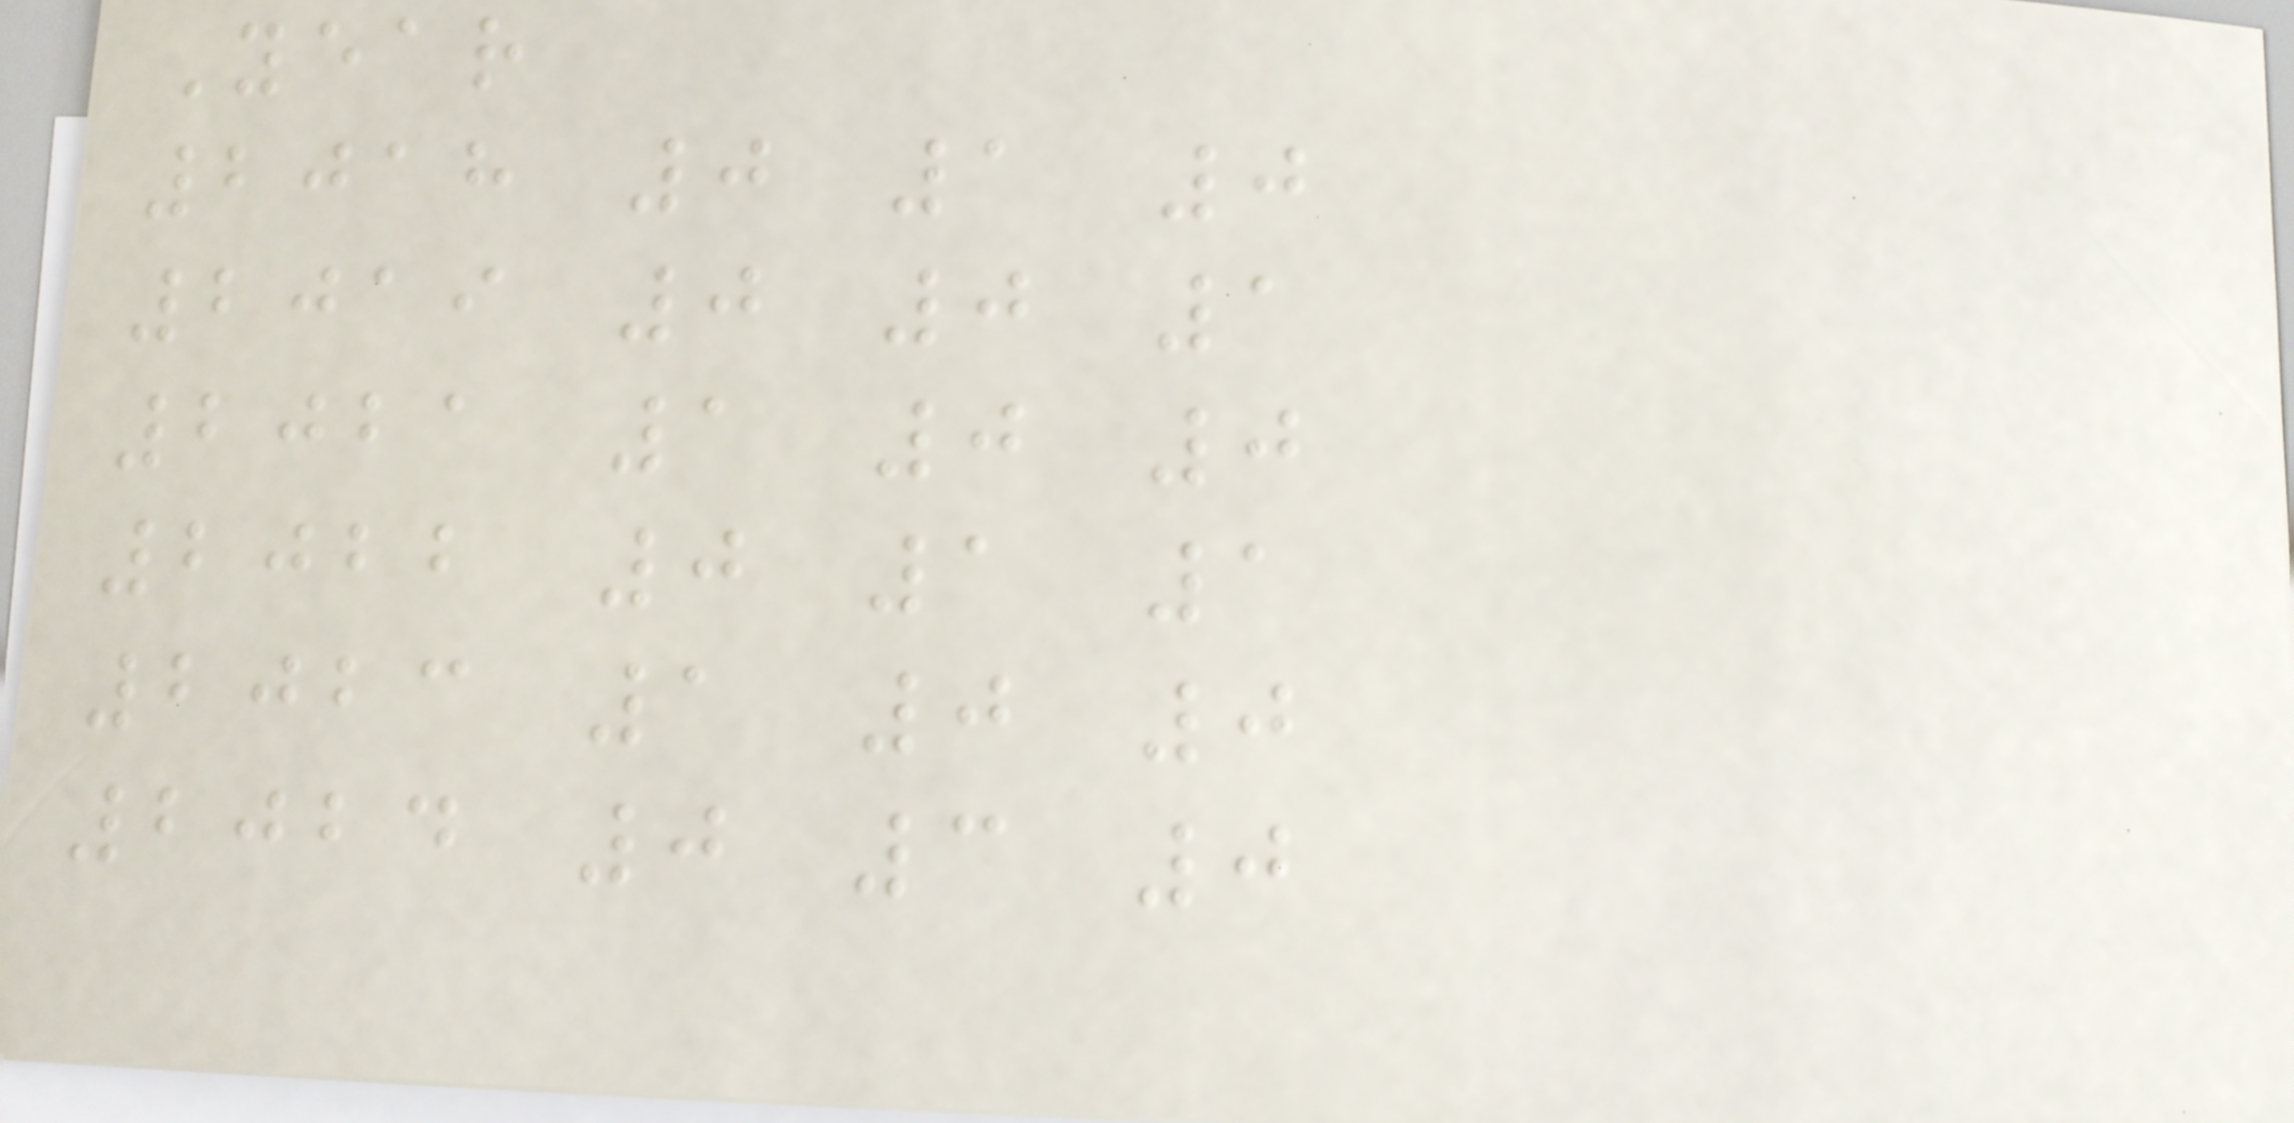Year
2018 0 1 0
2019 0 0 1
2021 1 0 0
2022 0 1 1
2023 1 0 0
2024 0 3 0
